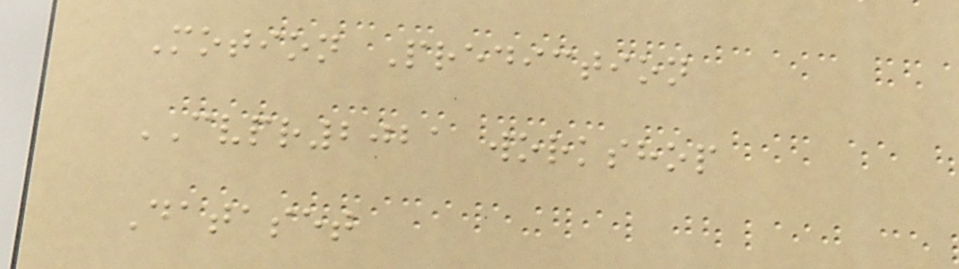Motion Prediction
CVPR2021 workshop
Dataset
